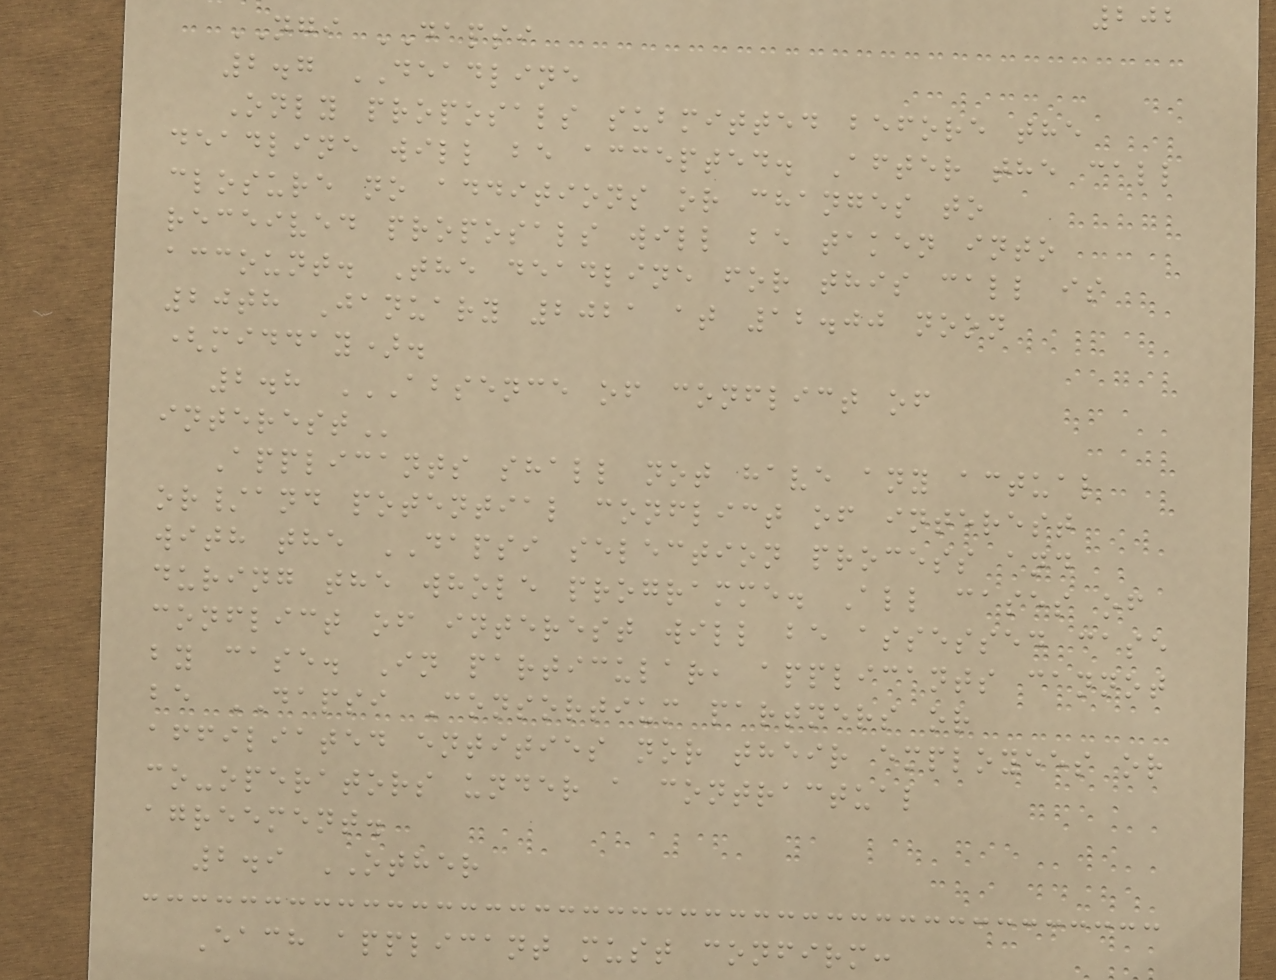202
NGI DAPSI
2.7 DEADLINE
Only proposals submitted before the
deadline will be accepted. After the call
closure no additions or changes to
received proposals will be taken into
account. The deadline for this call is
20th January 2021 at 12.00 noon
(midday).
2.8 ABSENCE OF CONFLICT OF
INTEREST
Applicants shall not have any actual
or/and potential conflict of interest
with the DAPSI selection process and
during the whole programme. All cases of
conflict of interest will be assessed case
by case. In particular, applicants cannot
be DAPSI Consortium partners or
affiliated entities nor their employees or
co-operators under a contractual
agreement.
2.9 OTHER
Each applicant must confirm:
